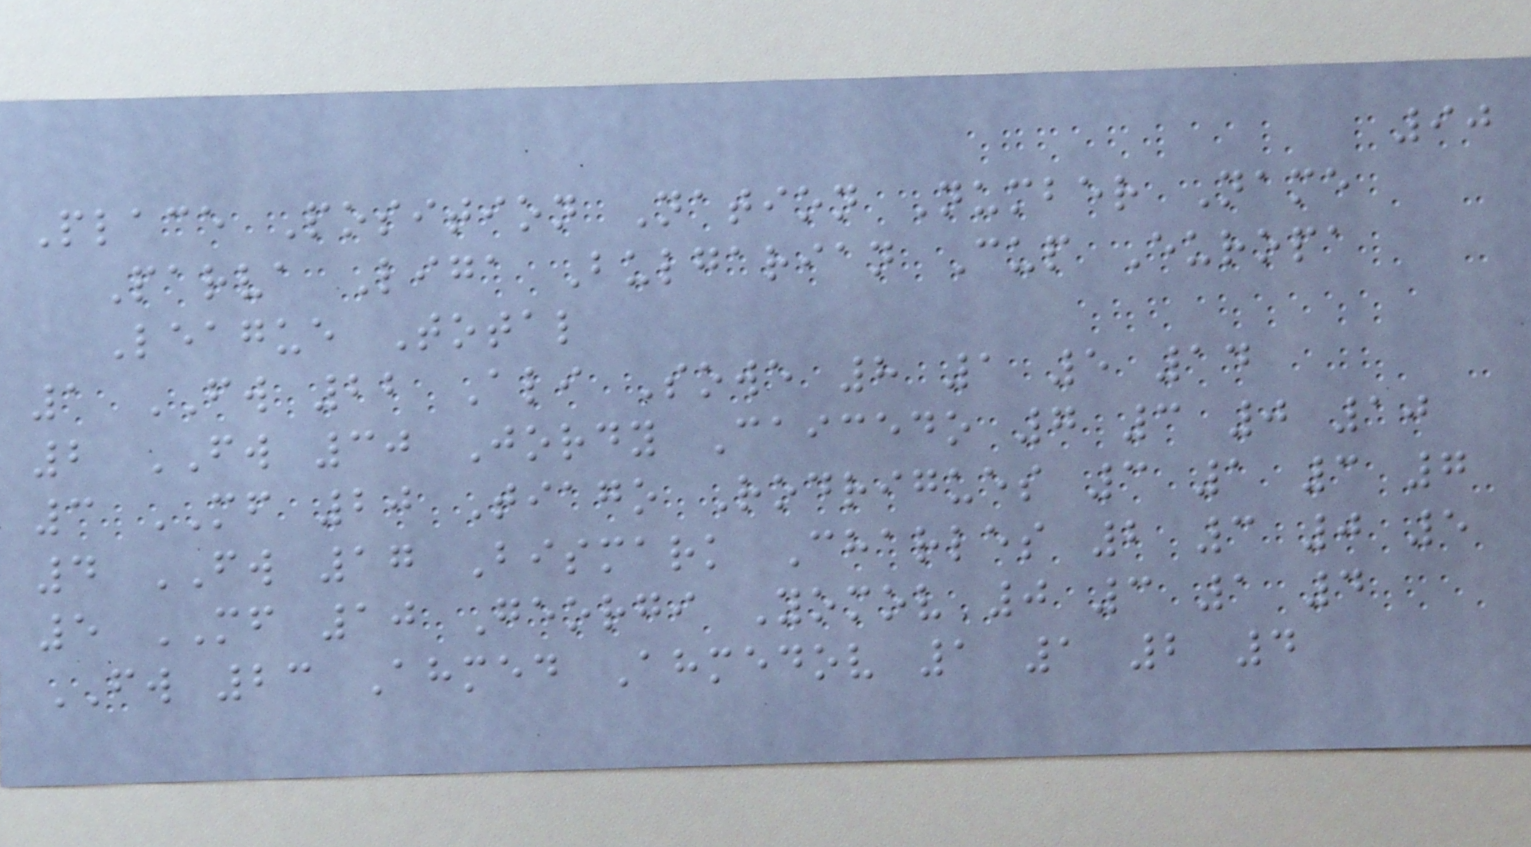90
Place Position Nation Number Name
Parva Liga Bulgarian Cup Europa
League Total
1 FW 22 Ali Sowe 8 1 5 14
2 FW 30 Jordy Caicedo 7 3 0 10
3 MF 20 Tiago Rodrigues 3 1 3 7
4 FW 17 Bismark Charles 2 3 0 5
5 MF 10 Georgi Yomov 0 3 1 4
FW 23 Ahmed Ahmedov 1 1 2 4
